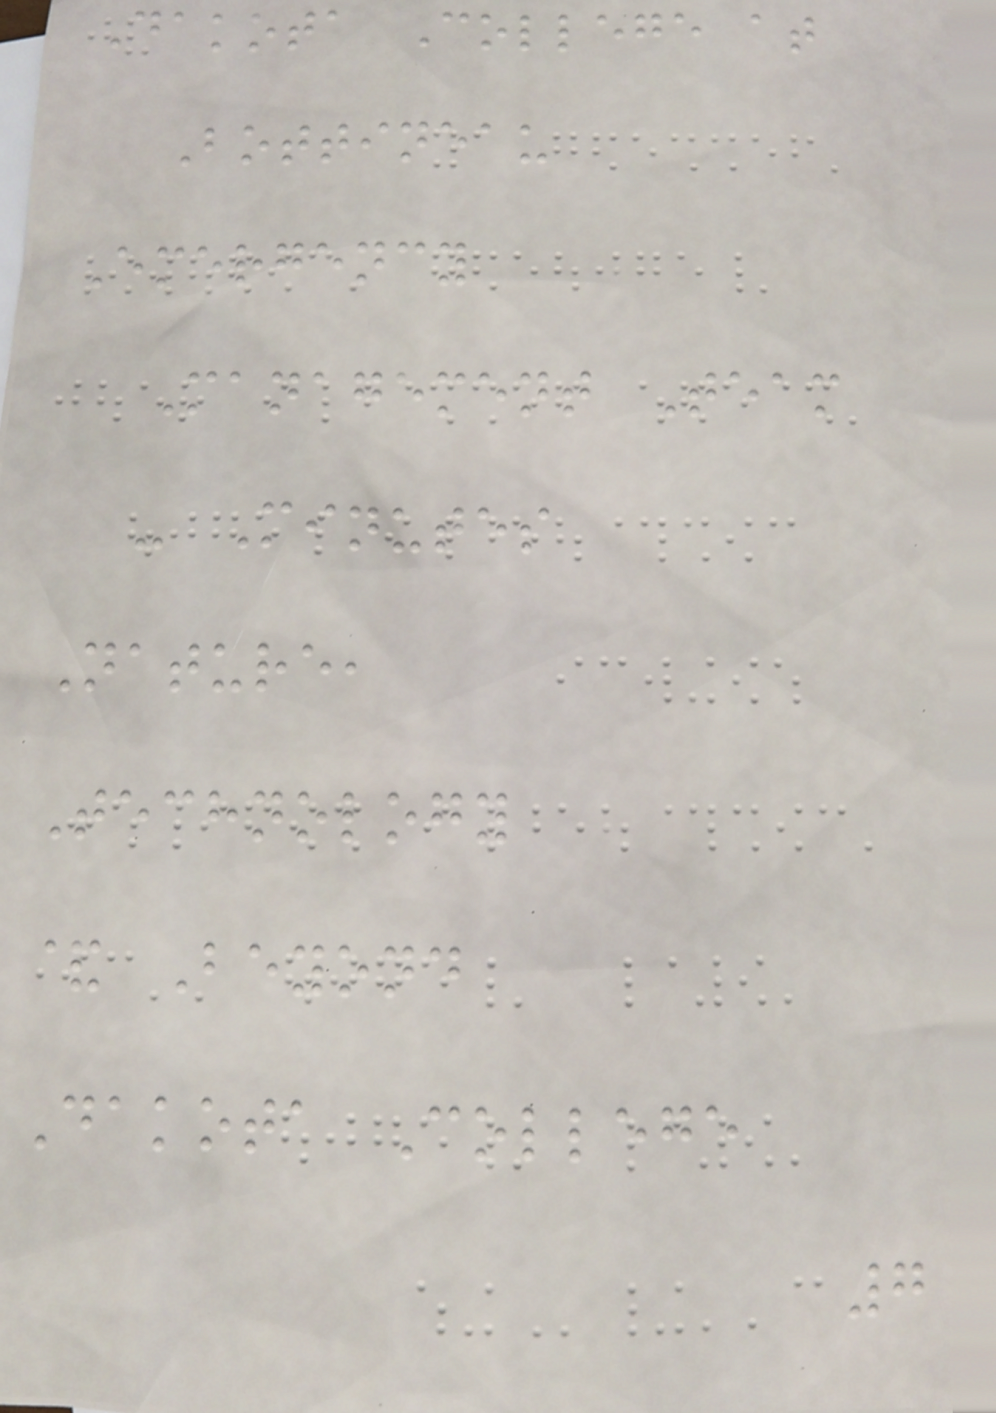Dakota College at
Bottineau
Emergency
Management Team
- Minutes
Nature,
Technology
& Beyond
Dakota College
7
